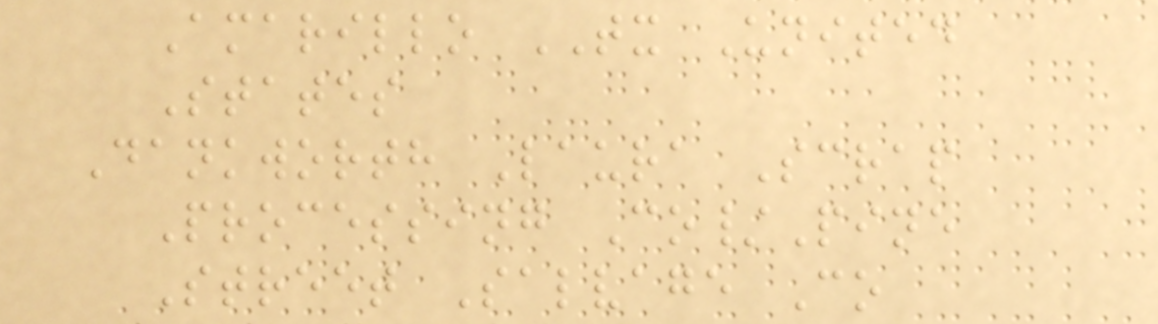Amarillo TX United
States
Dankworth Laura Scrap
Processing Co/Pine
Street Salvage Co
